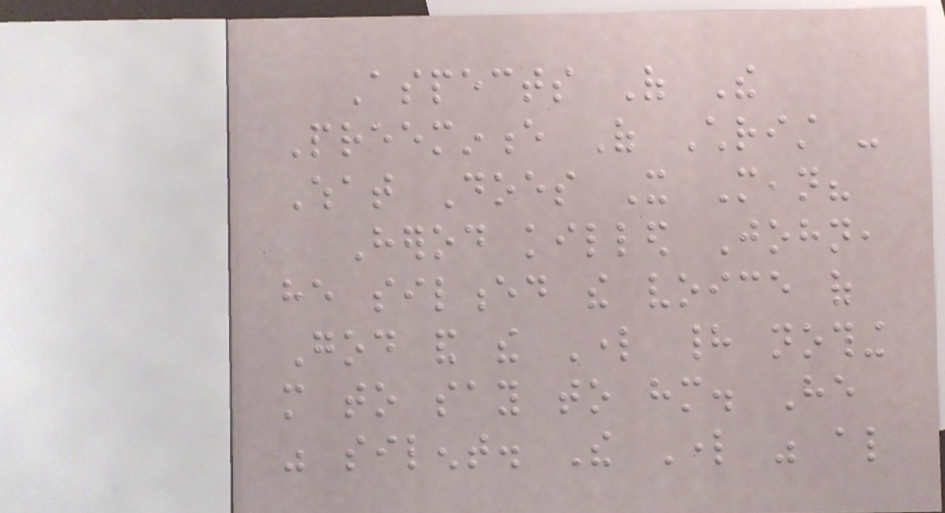Aspects Of The
Preeminence Of Christ -
What Does It Mean?
Herod killed John,
he silenced the voice of
God and the Lord had nothing
more to say to him. He
was silent. The Lord was also
